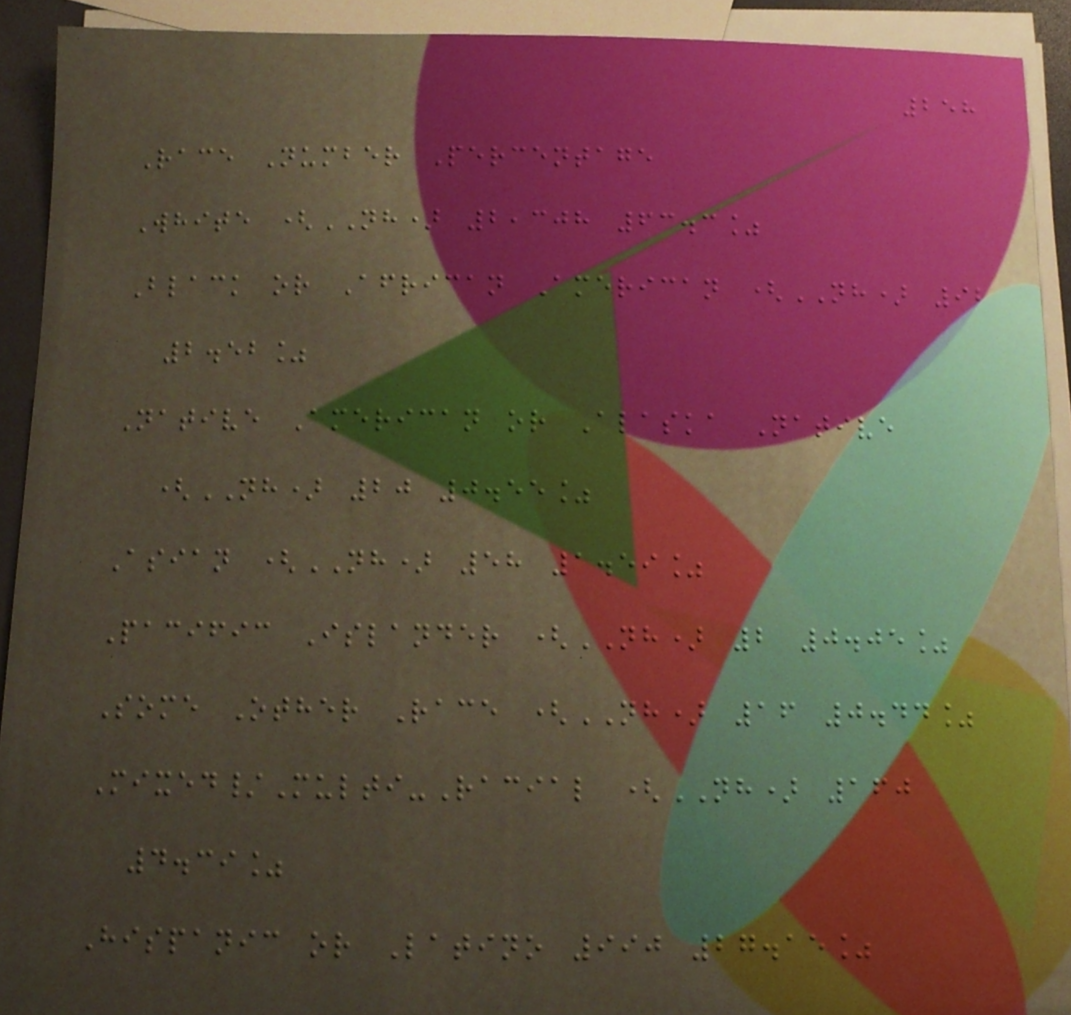258
Race Number Percentage
White (NH) 2,308 63.3%
Black or African American (NH) 92
2.52%
Native American or Alaska Native
(NH) 20 0.55%
Asian (NH) 58 1.59%
Pacific Islander (NH) 2 0.05%
Some Other Race (NH) 16 0.44%
Mixed/Multi-Racial (NH) 160
4.39%
Hispanic or Latino 990 27.15%
